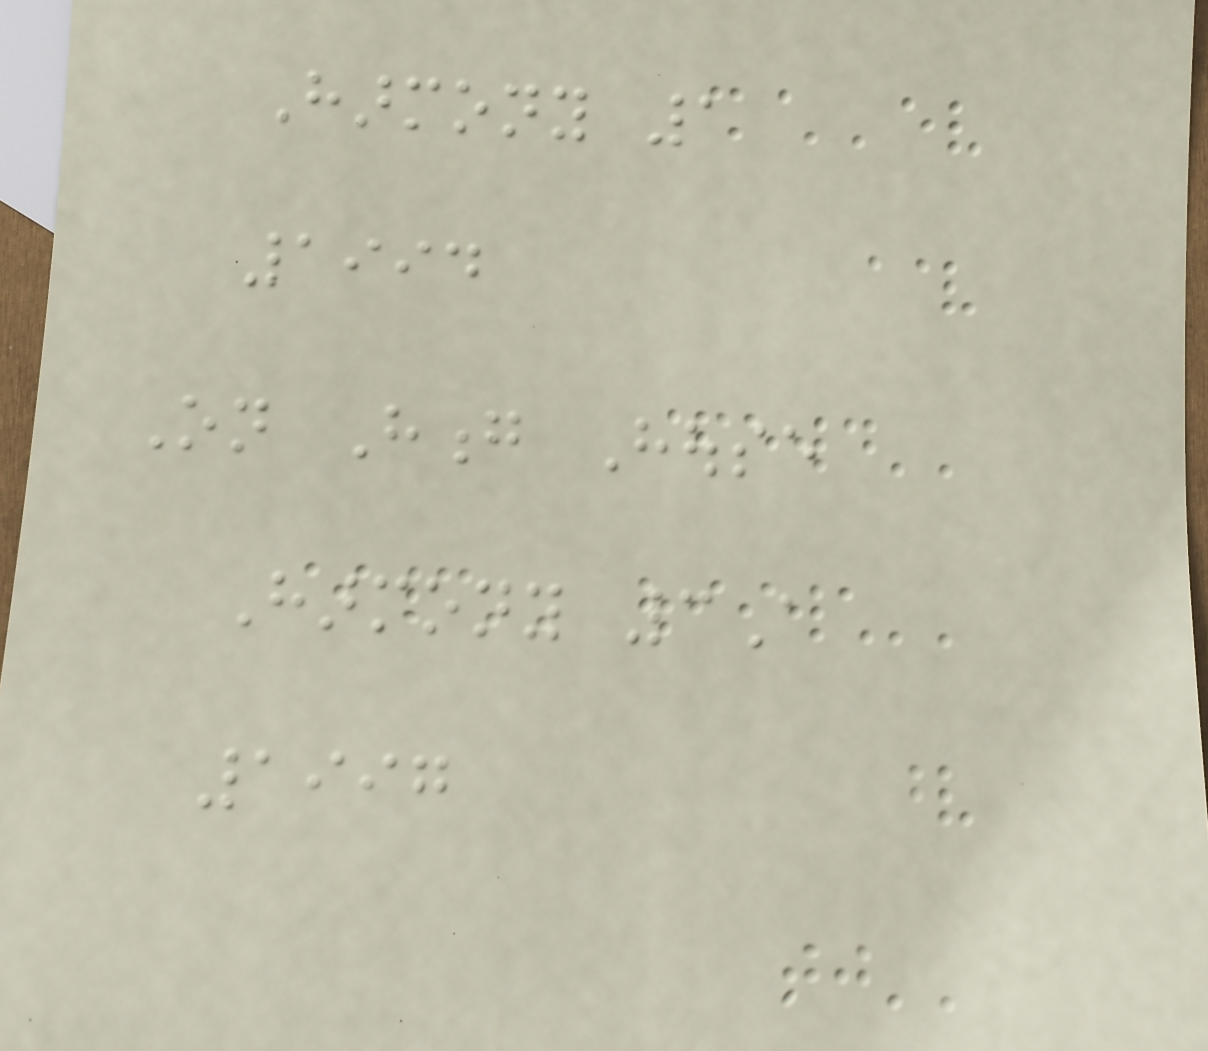Harmony 1
1994
On Hong House
Harmony 3A
1997
